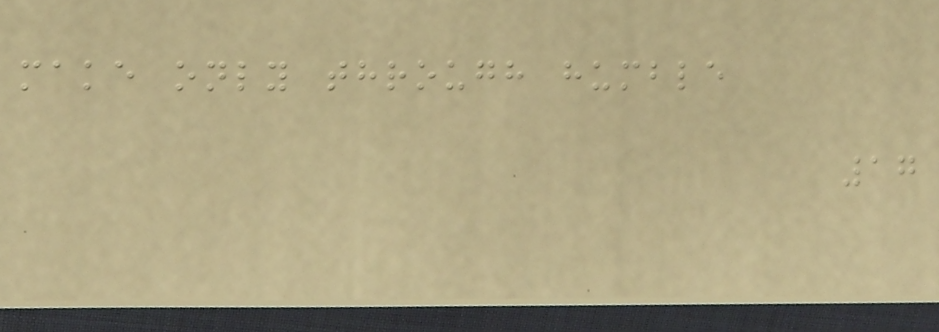make only through humble
17
